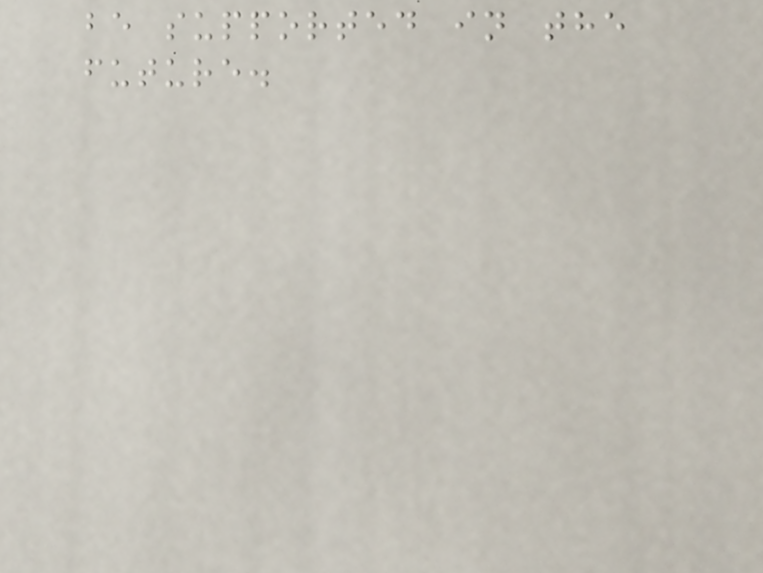be supported in the
future.
